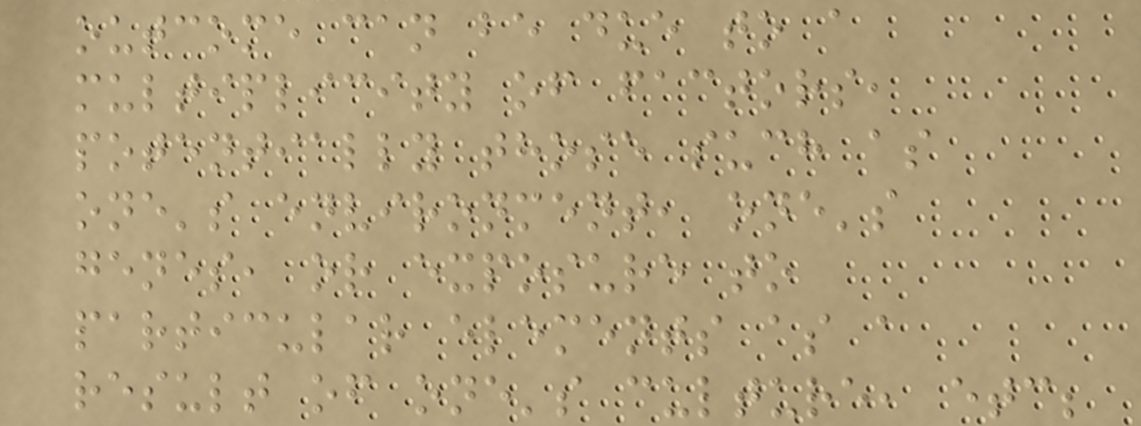outcome can be due to a
multiplicity of factors,
potentially those such as
one's environment, one's
genes, or exposure to
particular elements as a
result of one's culture, etc;
